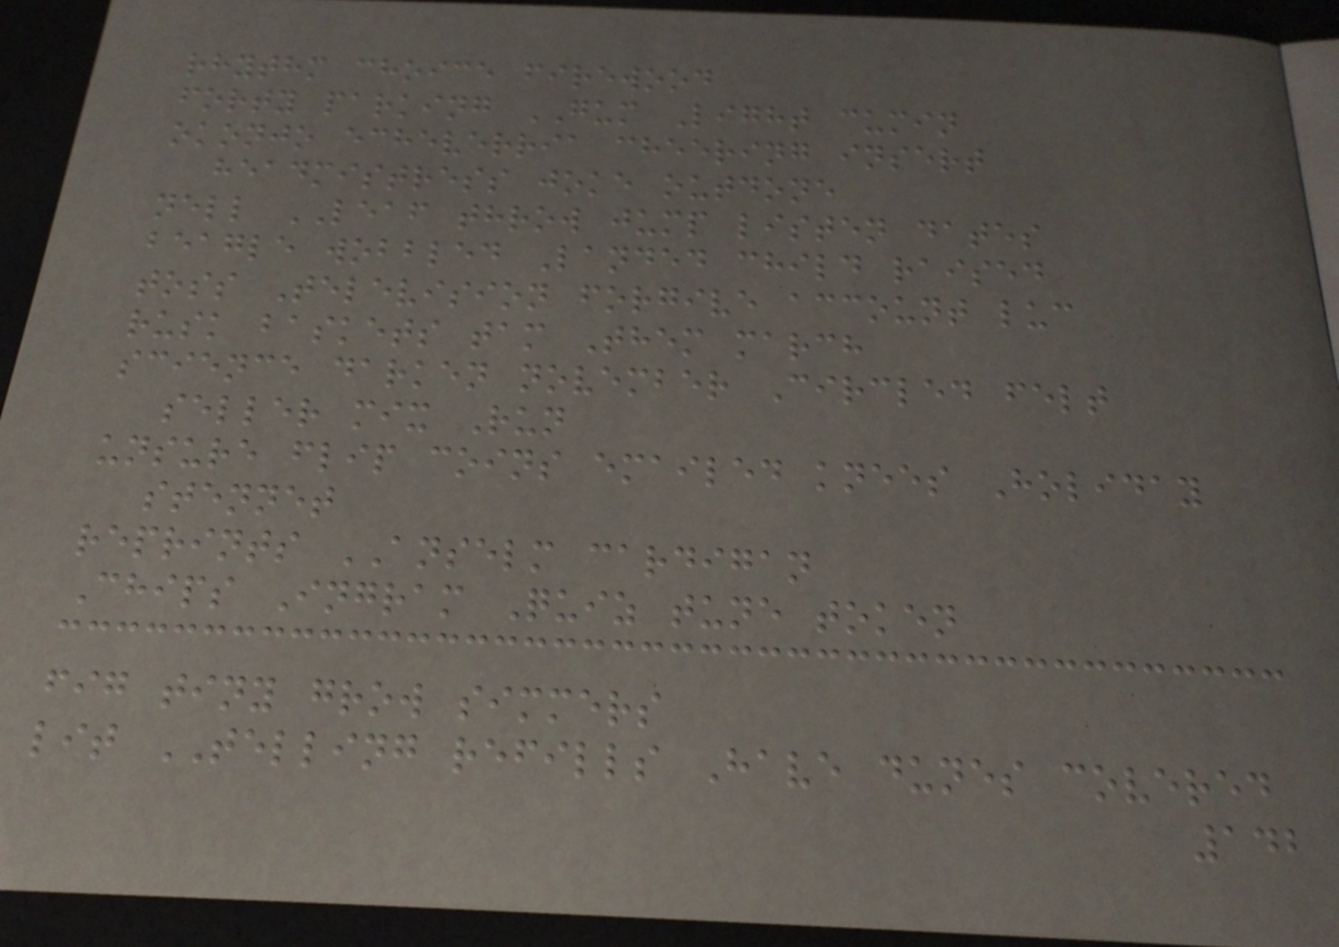rhythm choice firewood
forty parking GUM Light cumin
okonjo echeverria cheering insert
headmistress joke outdone
nell LEAF throw jump listen dates
beagle wobbled Landed child raised
toss Television forgive account luc
rusk baskets tam Them march
science darken november Circled felt
seller mix Run
unsure flip coins emailed knees Holiday
stennet
reprints ANSELM cardigan
Chips Ingram Quiz tune token
fig tiny grow simmers
lit TELLING refills Have dunes covered
142
